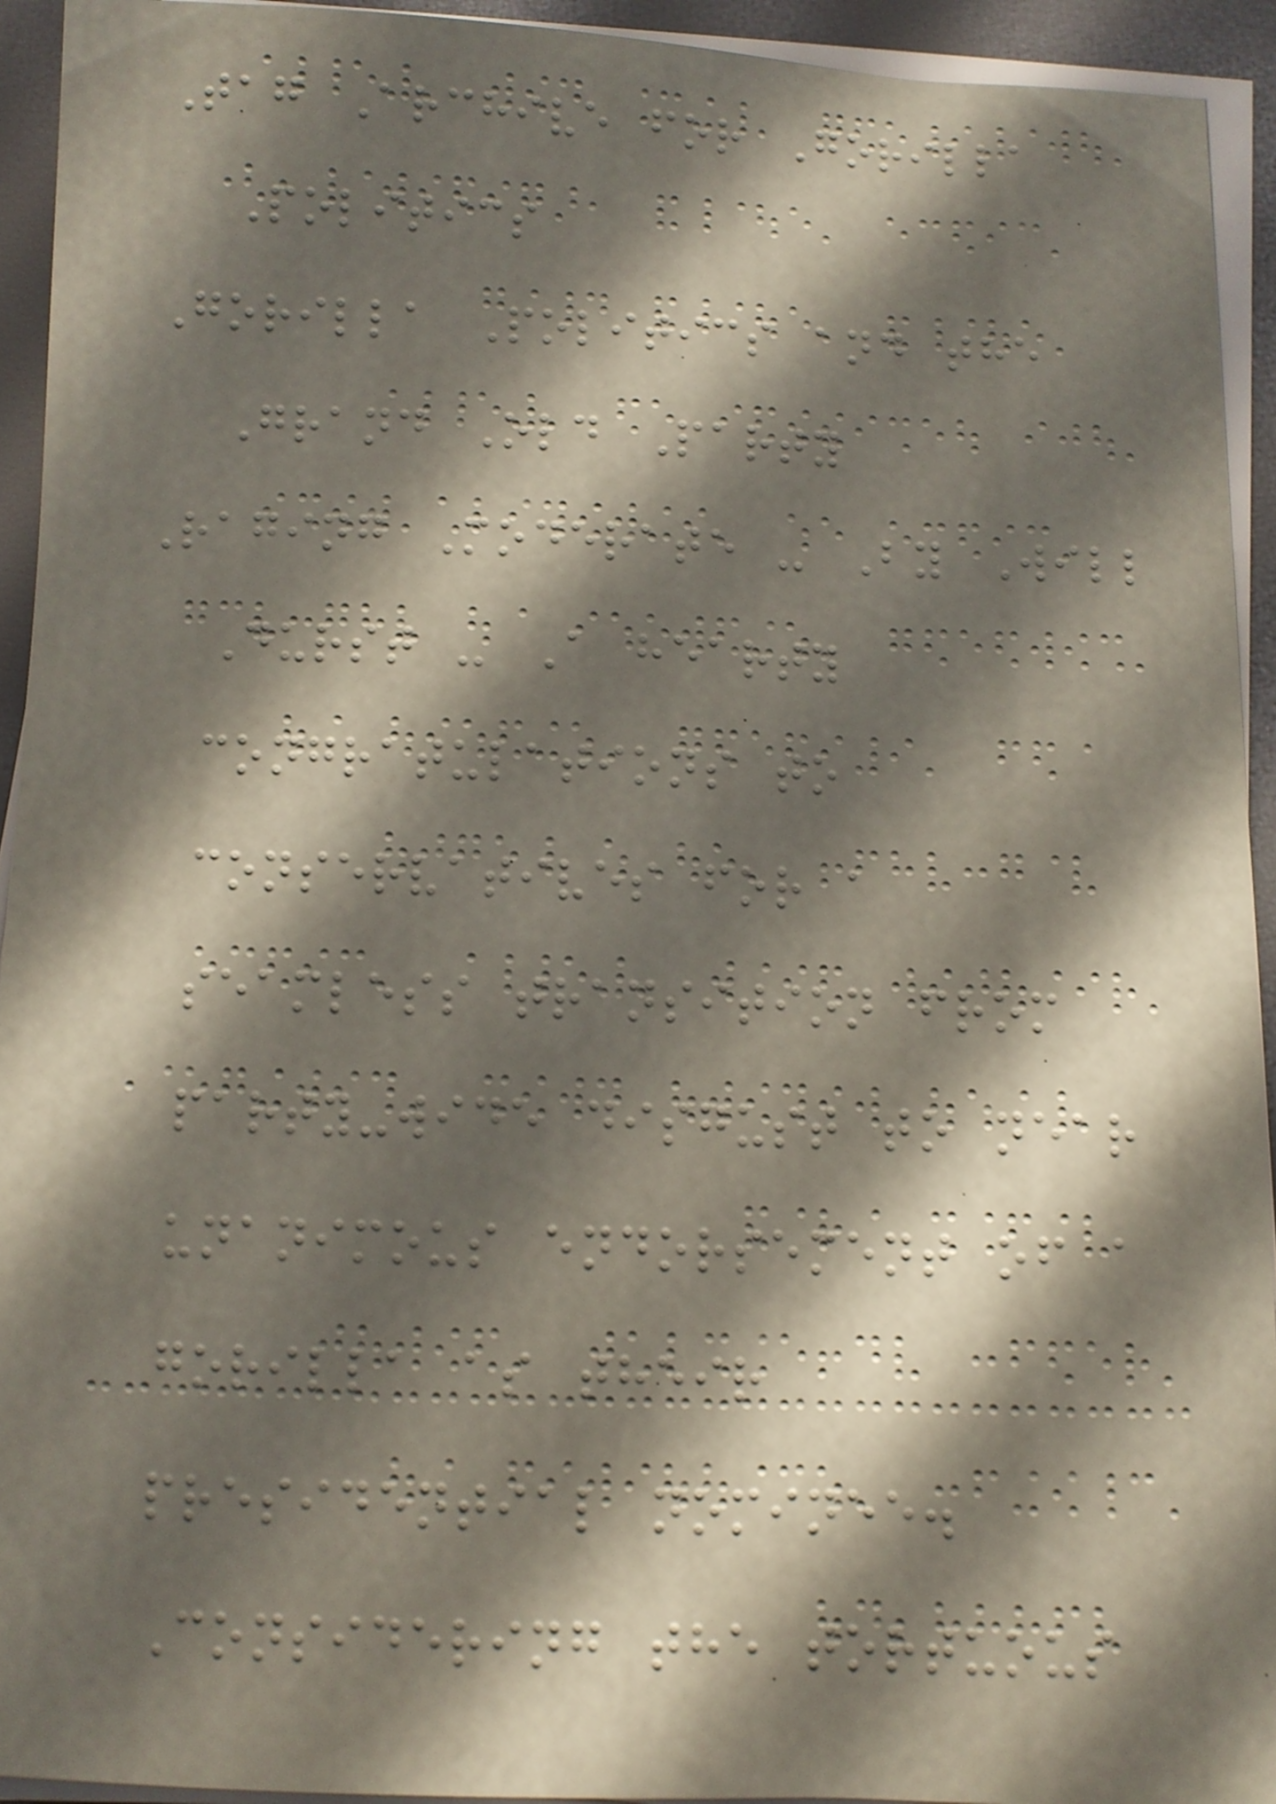Tag Archive for Gorilla
Politics
Gorilla Politics and the
Grand Old Party
Raging Moderate - By Will
Durst - A hearty
congratulations to
conservatives for a
seamless transition from
party-wide disgust to near
unanimous endorsement of a
gorilla as their
presidential nominee.
Considering the tortuous
